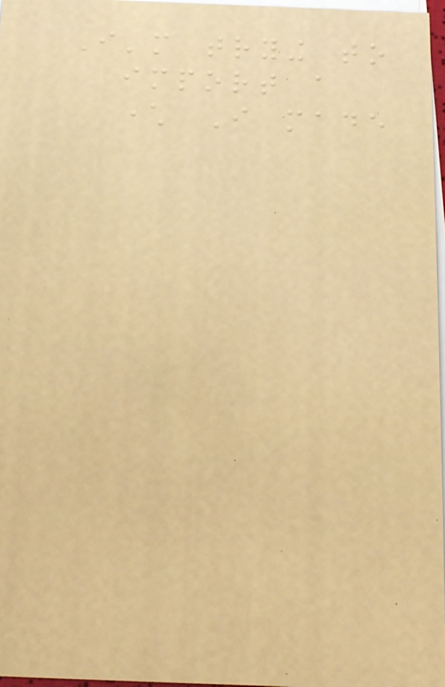I'm trying to
import a
character I made
